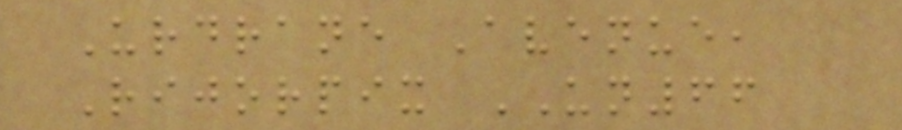Urdrane Avenue,
Rijorpix UN66
